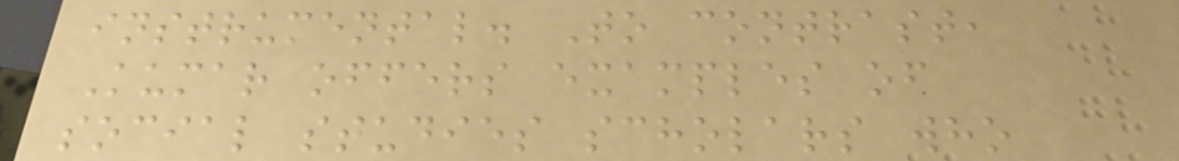instrumental. To contrast,
Kumar offers examples of
social studies scholars who
